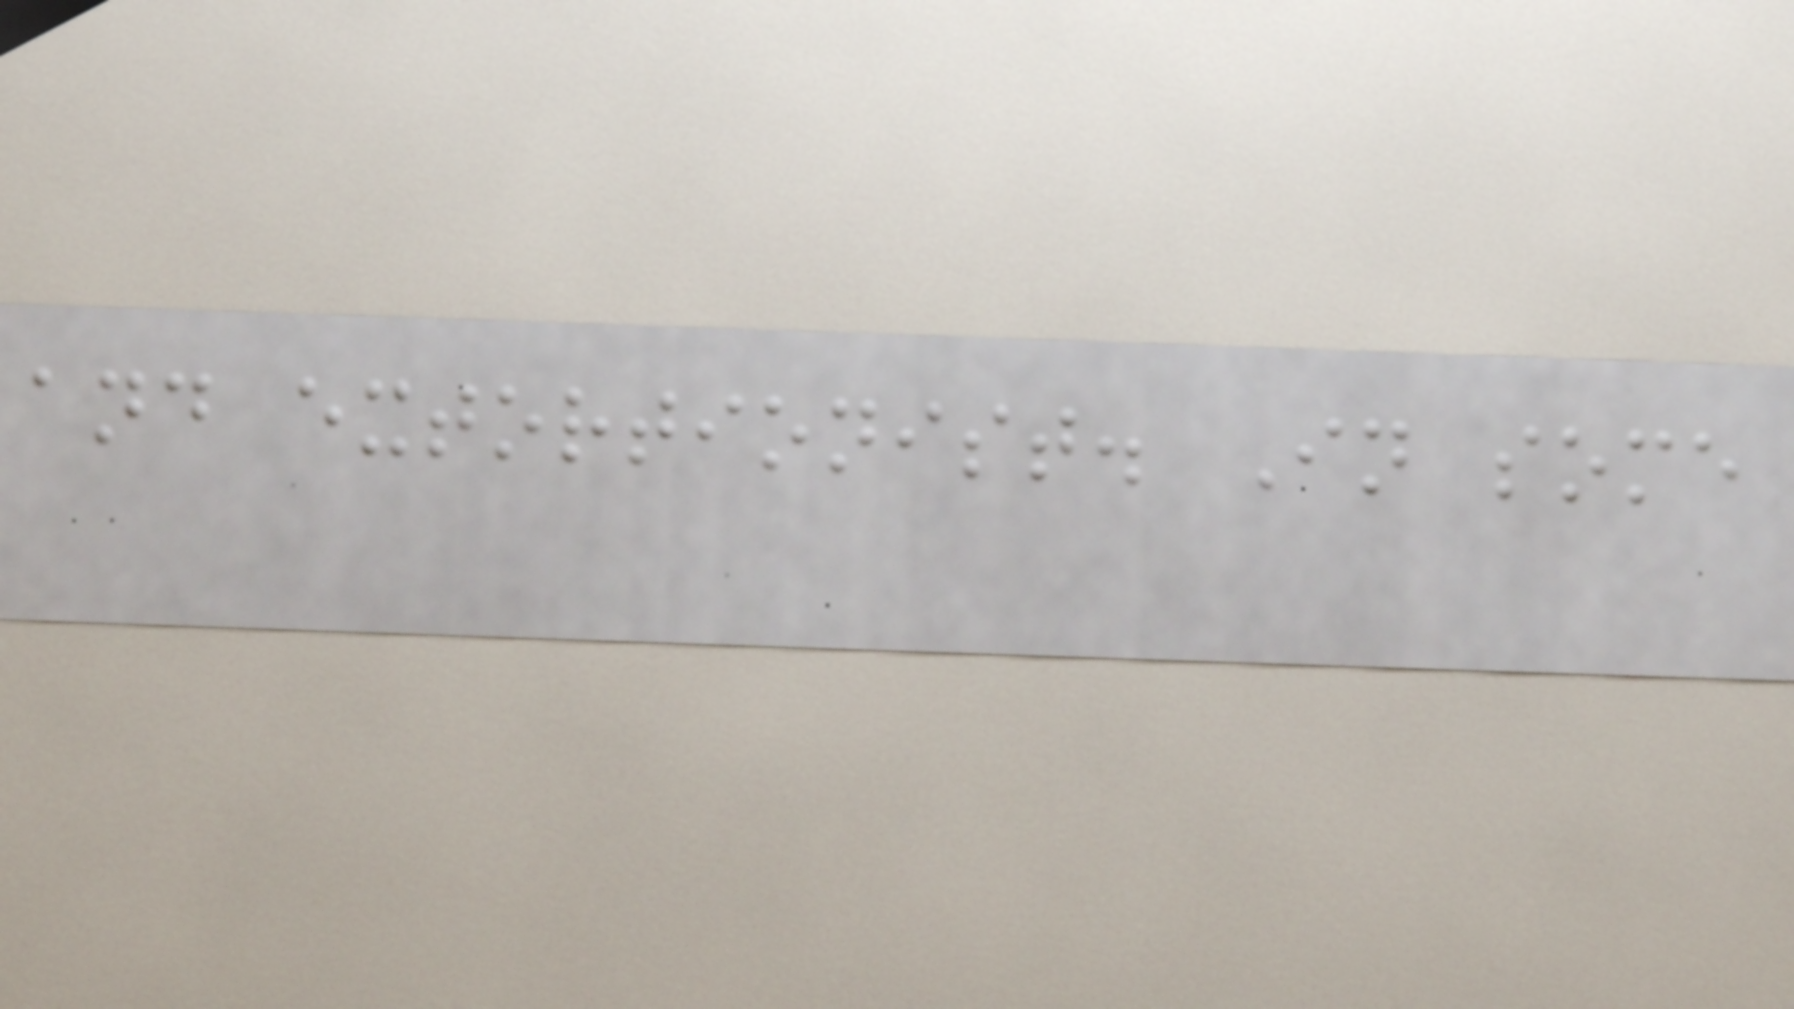and extortionist. In some
